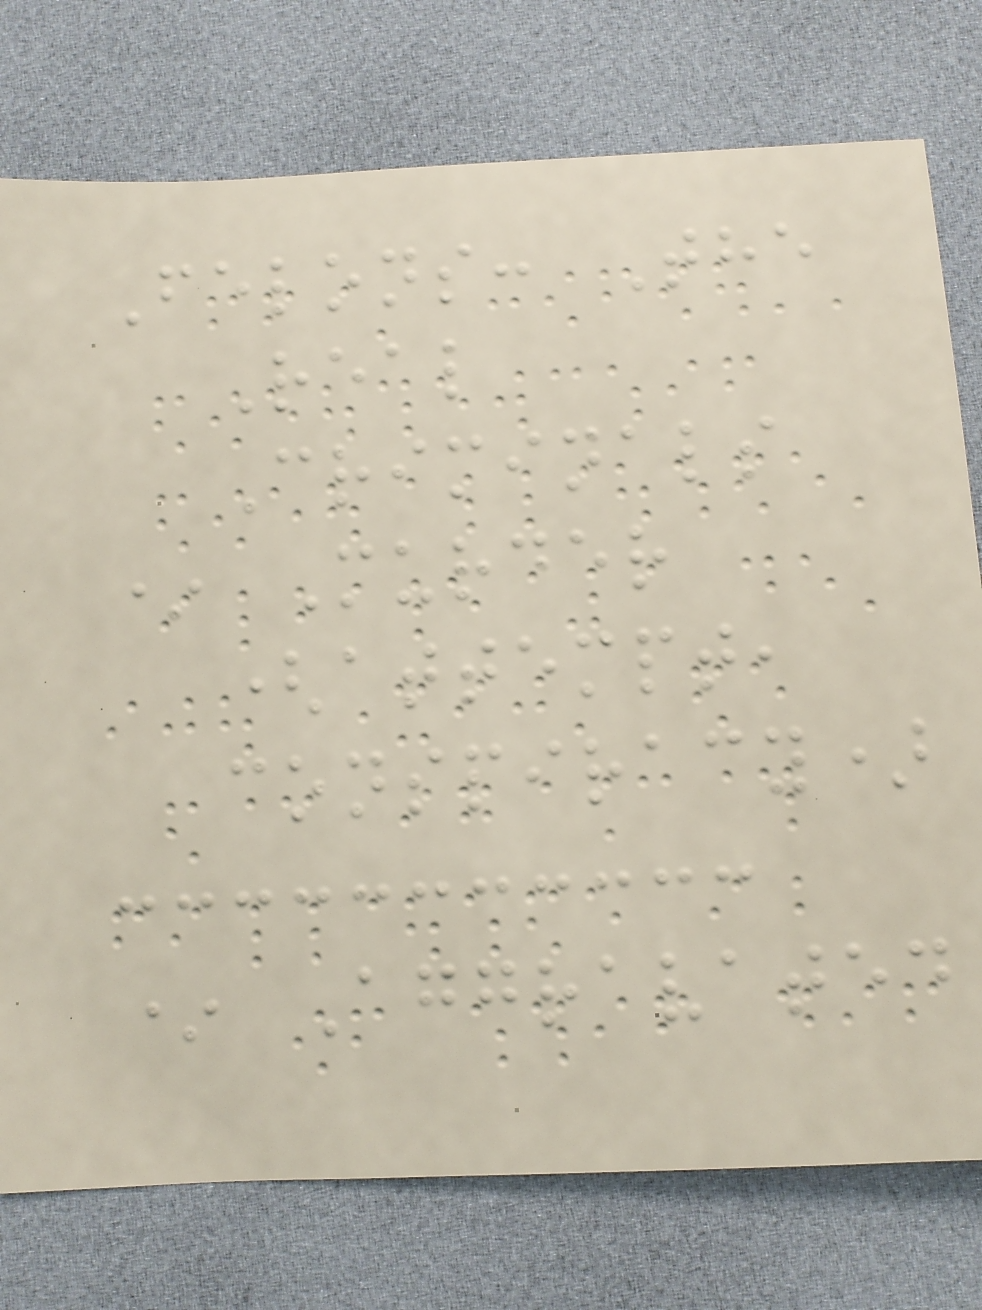Felons: The
Real
Criminals
* Murder
(attempt,
conspiracy)
* Aggravated
